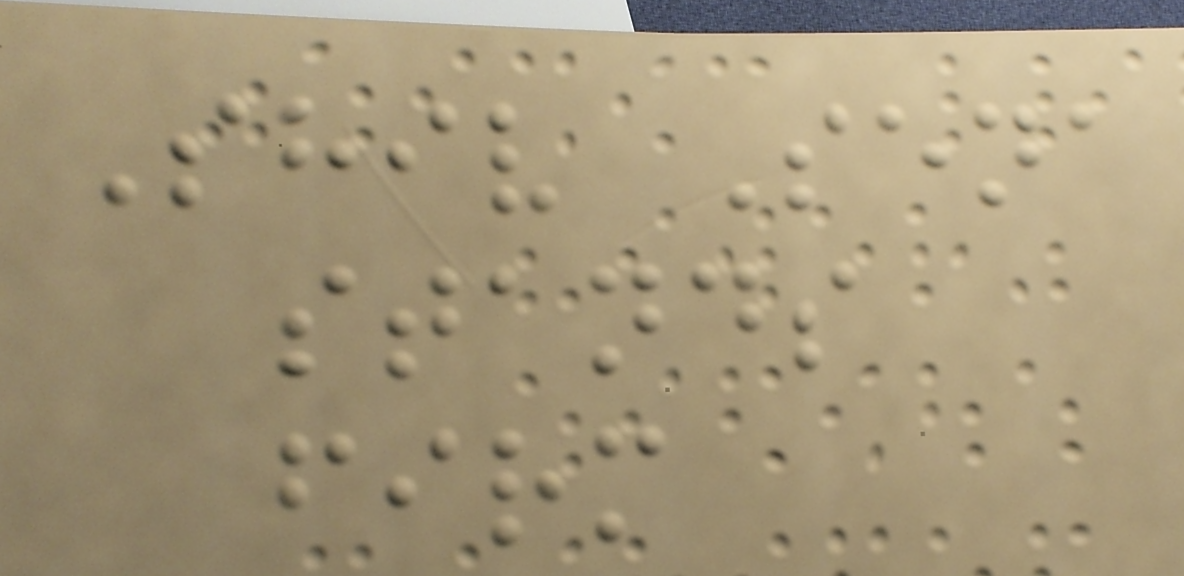Shiv Sena
stands
firm
